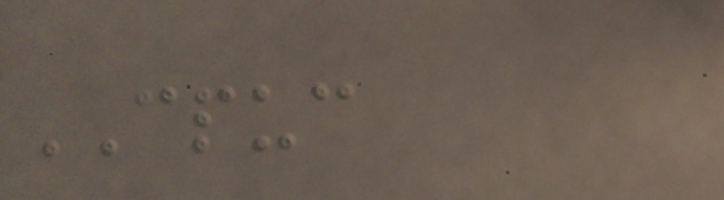CPUC
